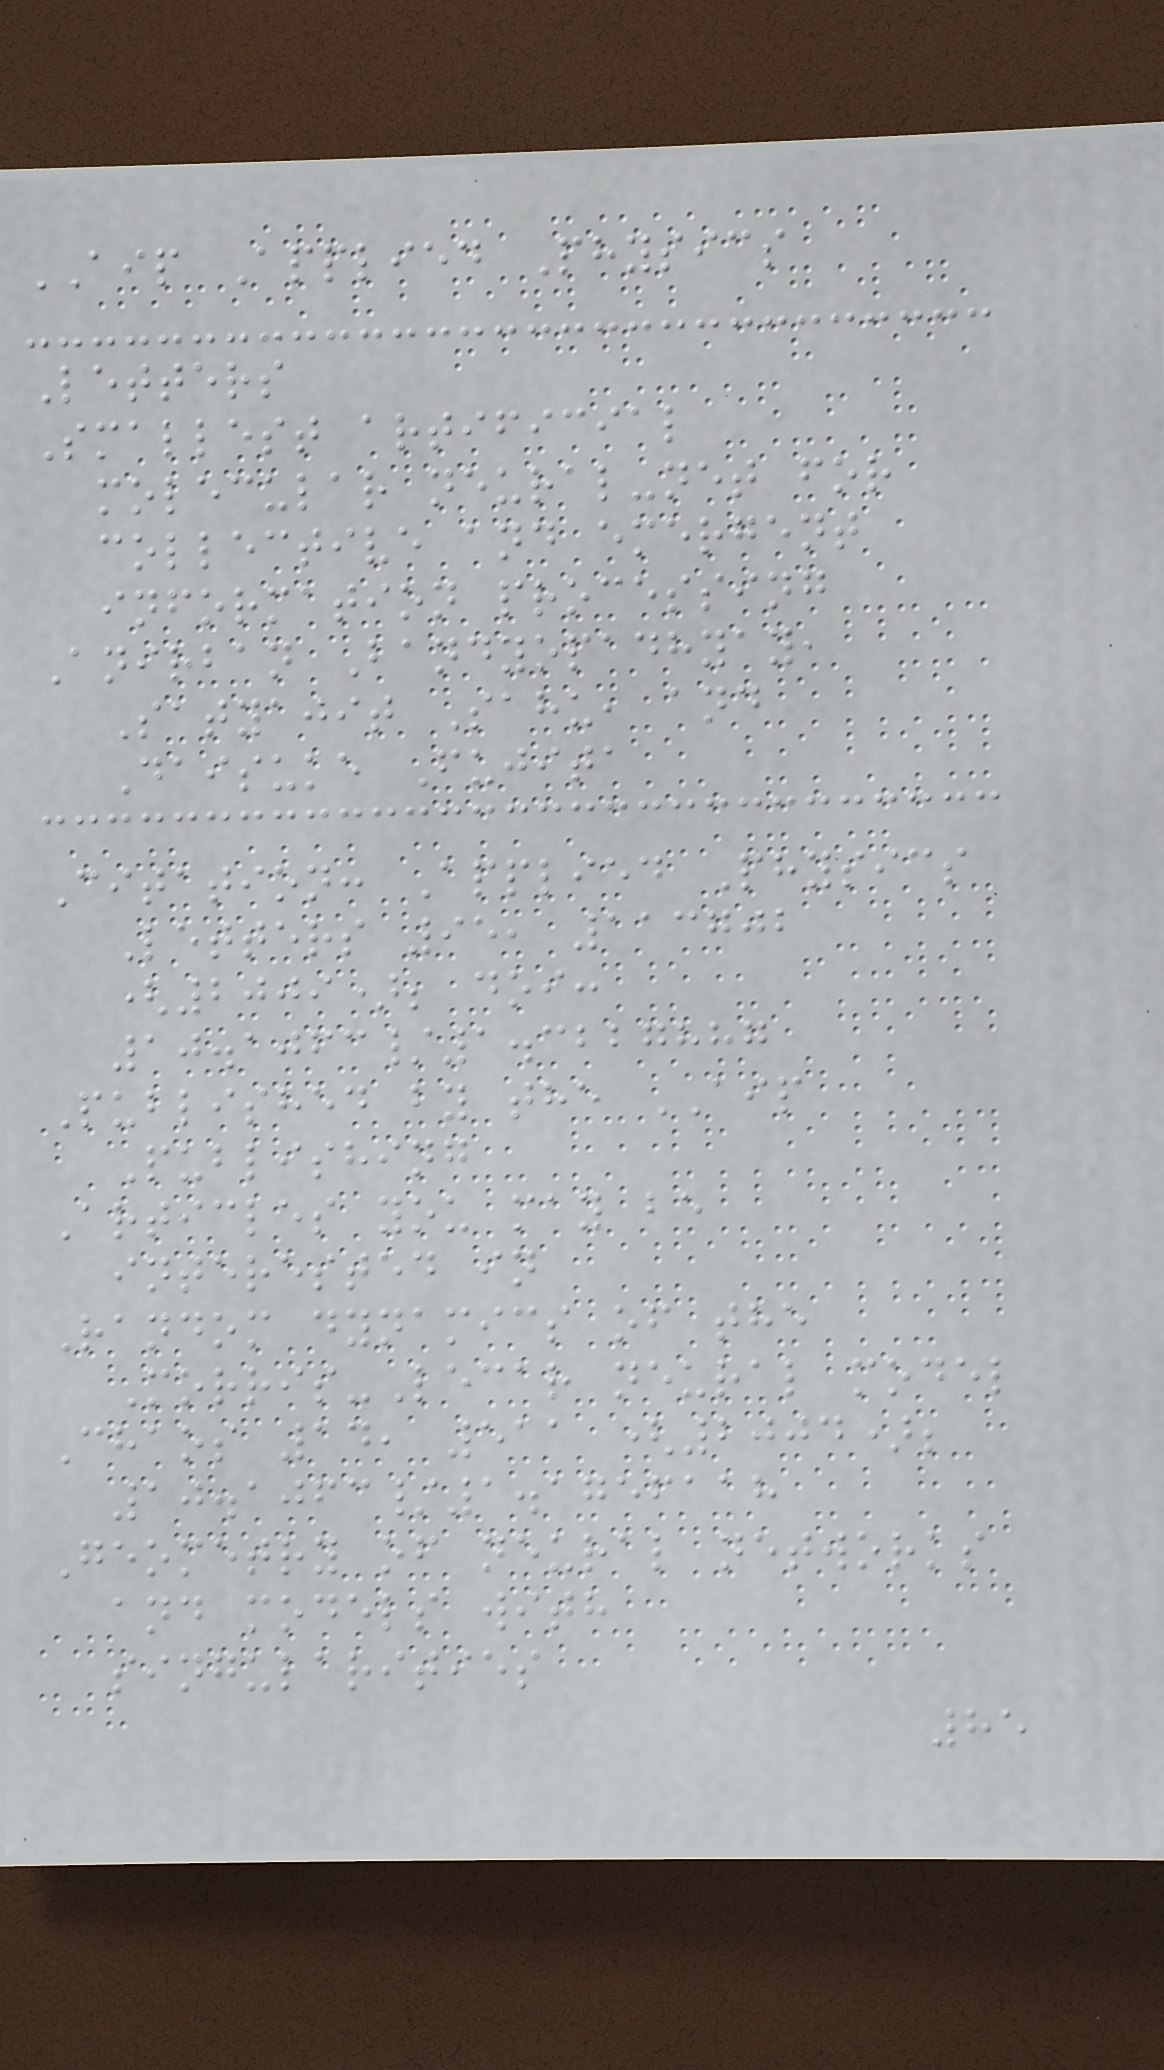AIP Applied Physics
Letters
Smallest artificial
molecular neural-net for
collective and emergent
information processing
Anirban Bandyopadhyay,
Satyajit Sahu, and
Daisuke Fujita
Citation: Applied Physics
Letters 95, 113702
(2009); doi:
10.1063/1.3227887
Published by the AIP
Publishing
Articles you may be
interested in
Random dynamics of the
Morris-Lecar neural model
Chaos 14, 511 (2004);
10.1063/1.1756118
Geometry of neural networks
and models with
singularities
85
